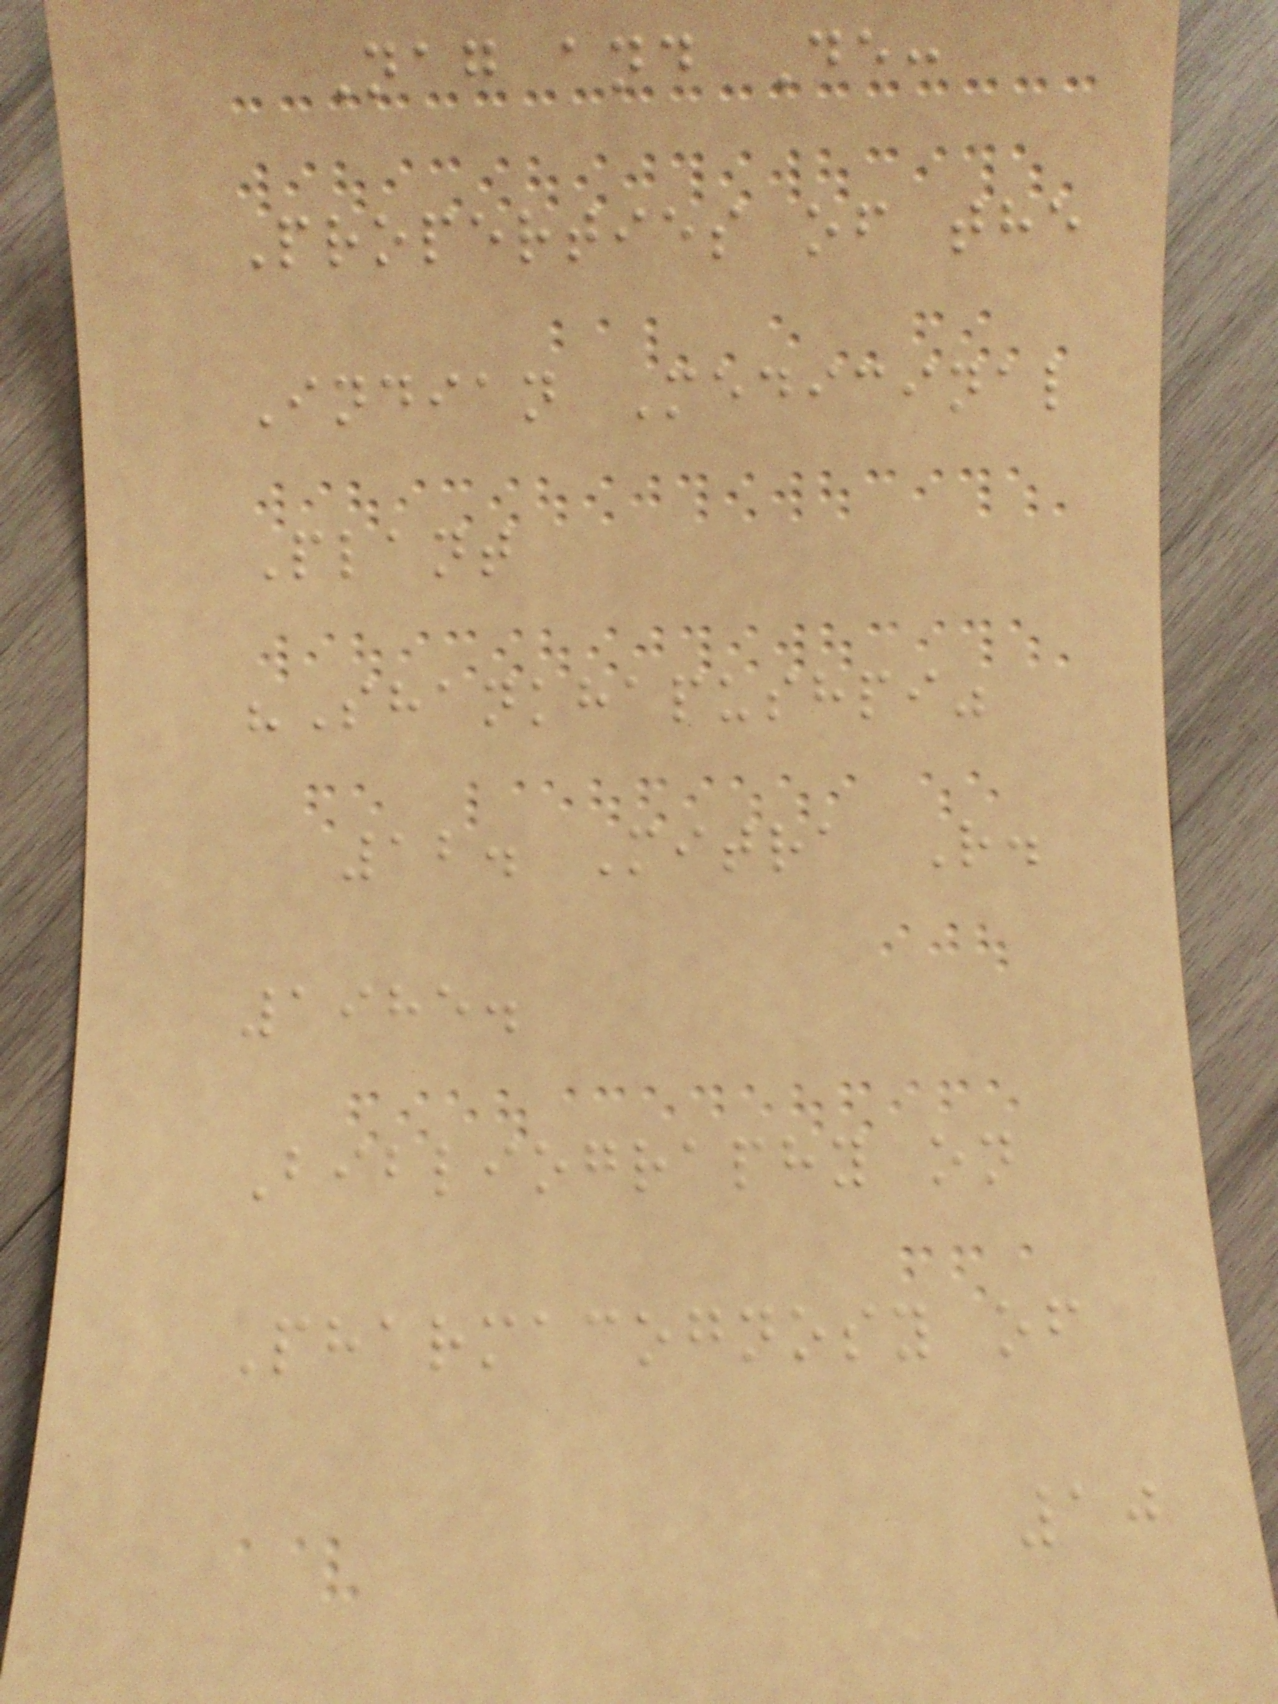Nag and De:
Properties of the
Indian Medicinal
Plant
"Shankhapushpi"
12. Mitra R.
1985.
Bibliography on
Pharmacognosy of
10
